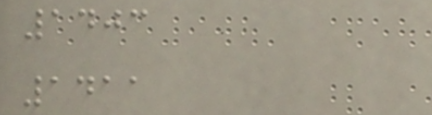1403
1411
